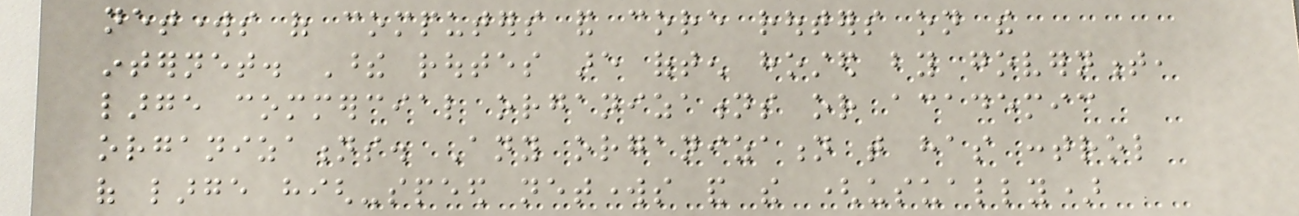networks of computers and core routers on the
internet. These routes are often hosted by government,
large commercial organizations or academic
organizations. Any organization that has control
of large high-speed networks and the (usually)
